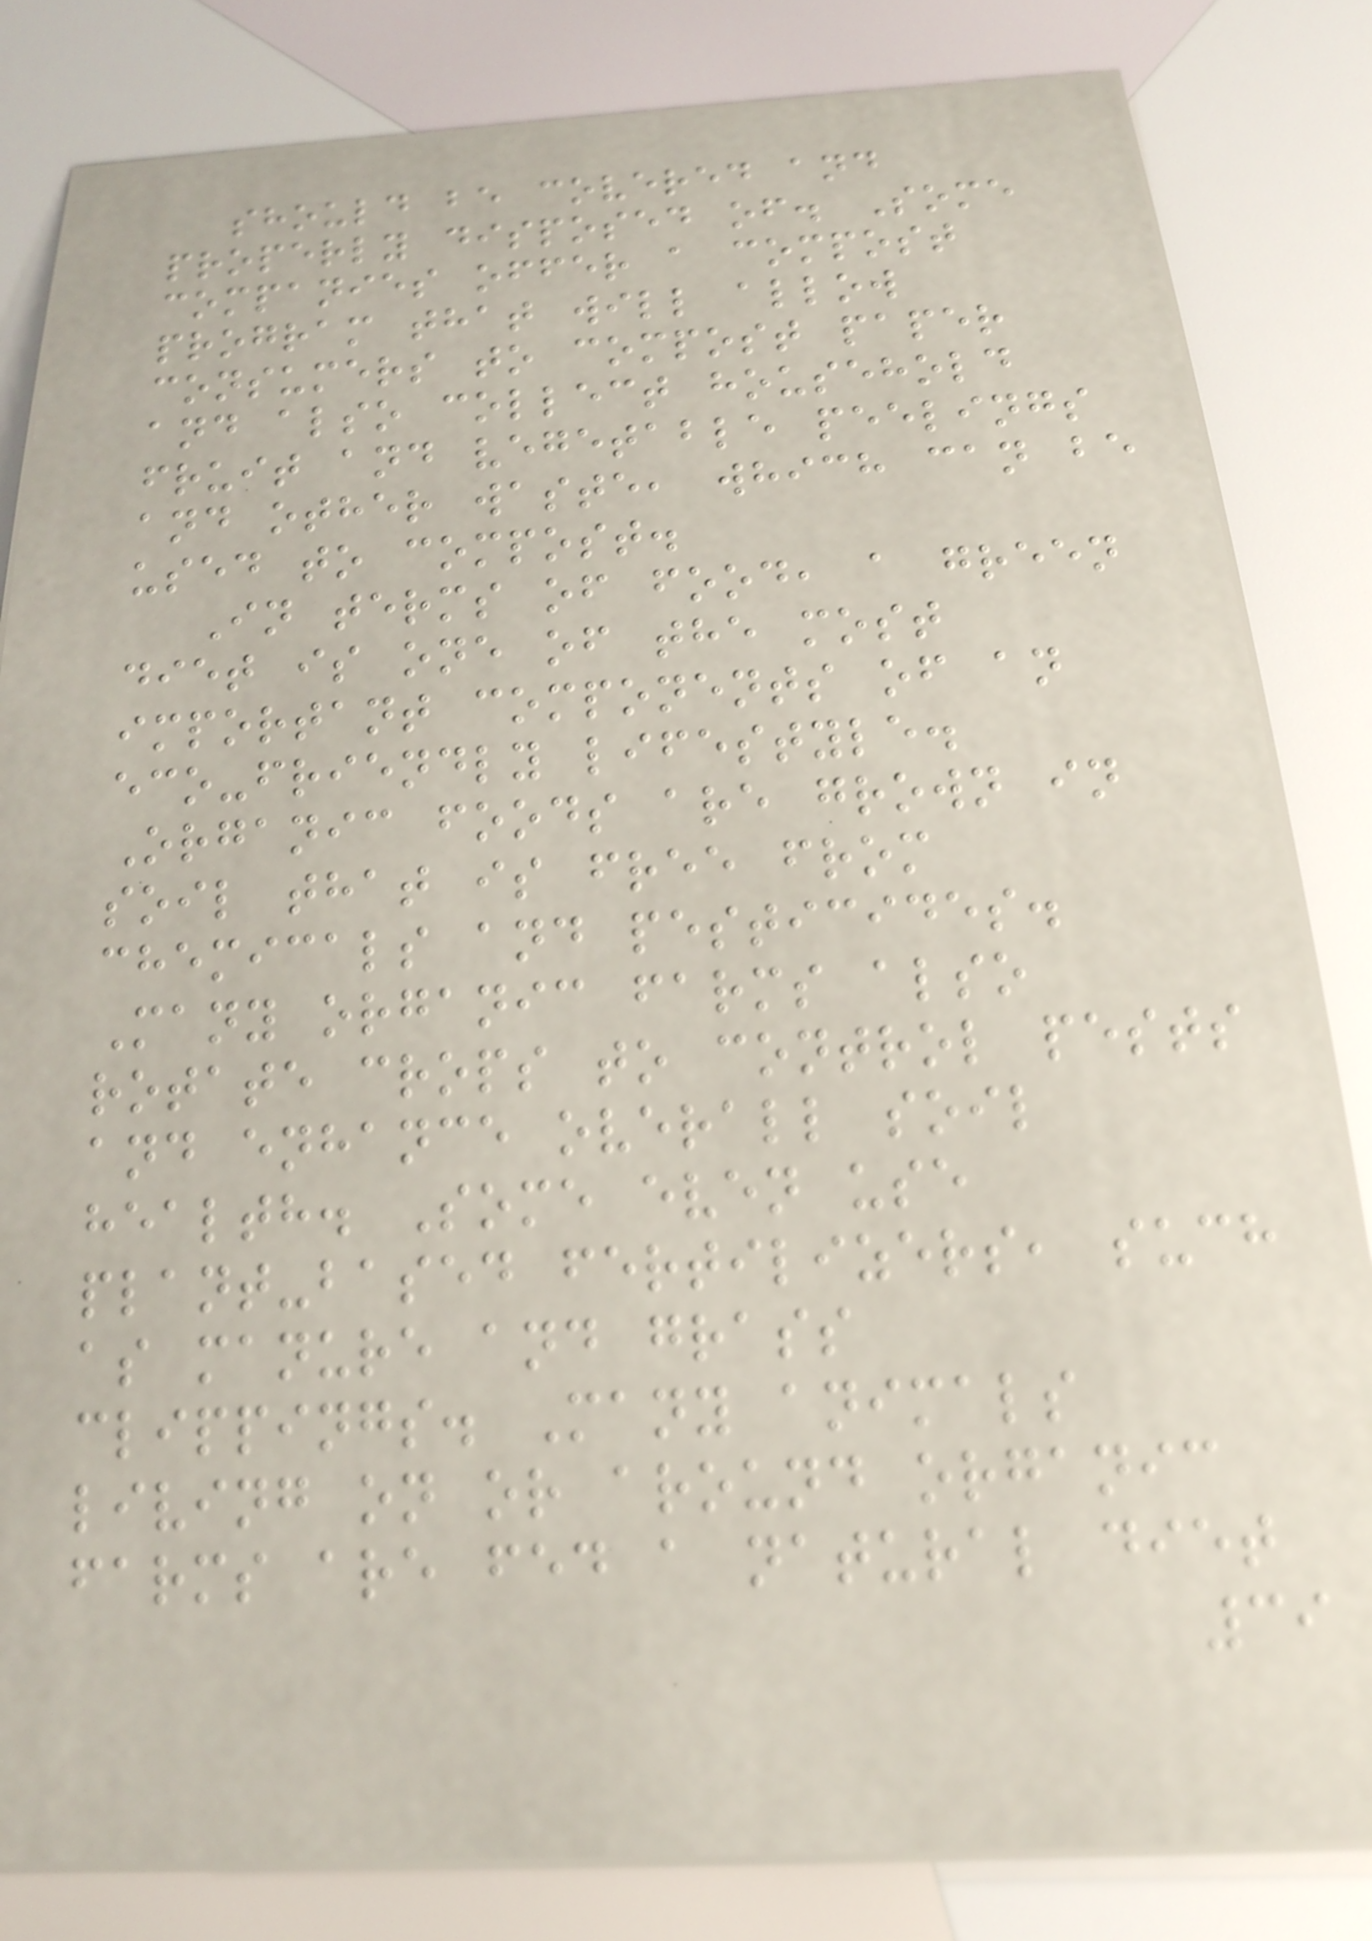should be covered and
properly disposed of. Some
companies offer a compost
program that will allow
consumers to compost paper
and also collect household
fruit and vegetable peelings
and other waste, which can be
used to compost.
In terms of food, a green
diet is one of the most
important components of an
eco-friendly lifestyle.
Organic foods are grown in
soil that is free from
chemicals and pesticides.
Many organic farms also
rotate crops to control pests
and enhance overall soil
health. Some even use
plant-based fertilizers, such
as manure and grass
clippings. Many animals
living on or around organic
farms are fed a natural diet
39
